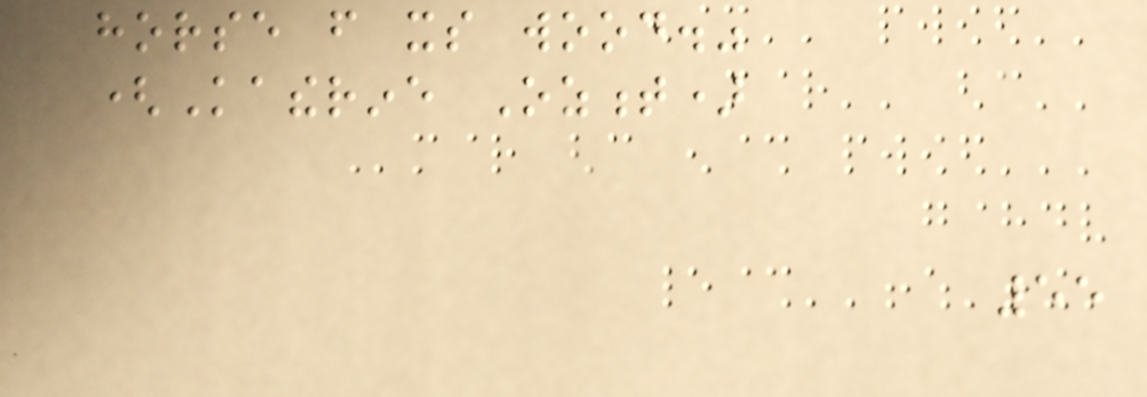horse from its wood."
(Katherine Ozment)
55
